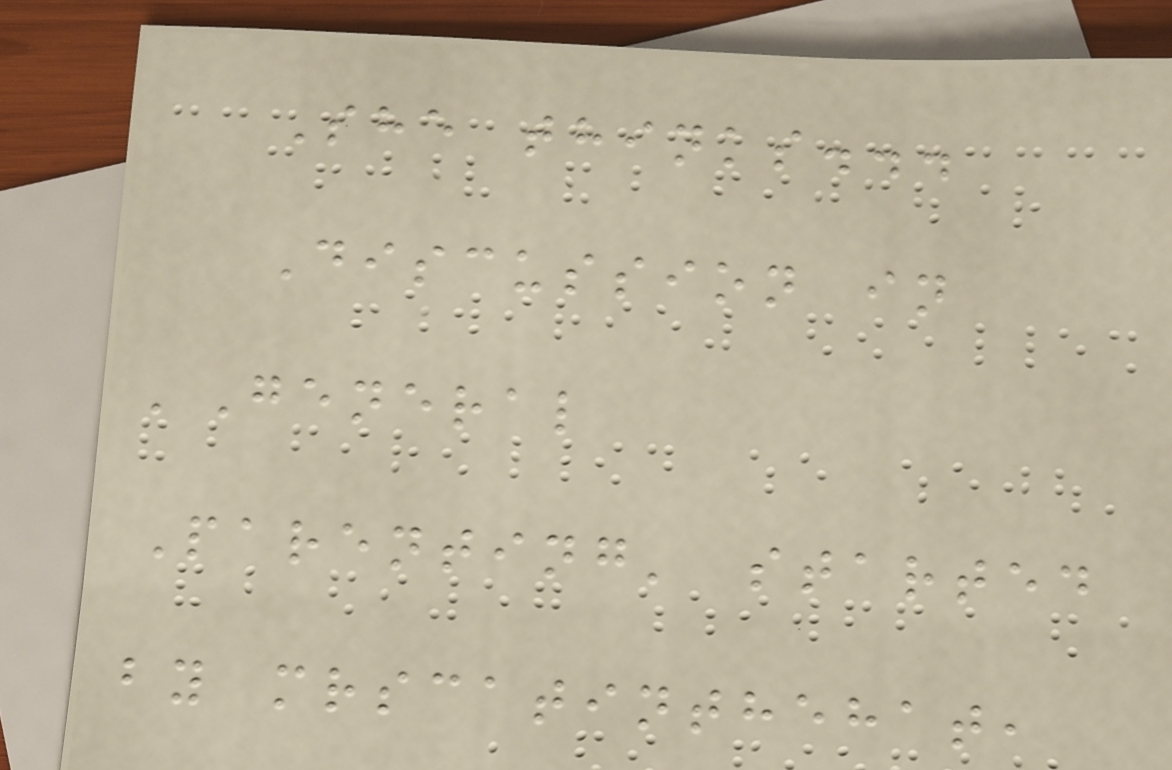She thinks...
Discussion in
'General
Parenting' started
by mrscatinthehat,
